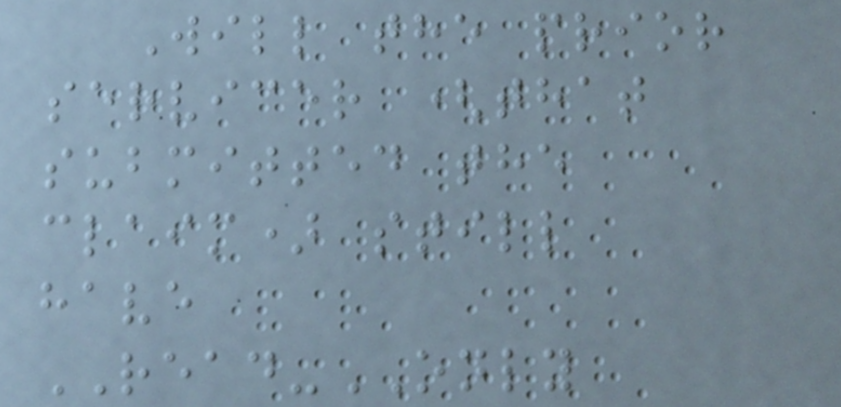Will the prior
servicer (that
submitted the
claim) still
have
READ-ONLY
